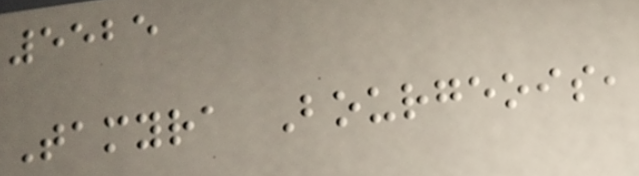5525
Tamyra Bourgeois,
